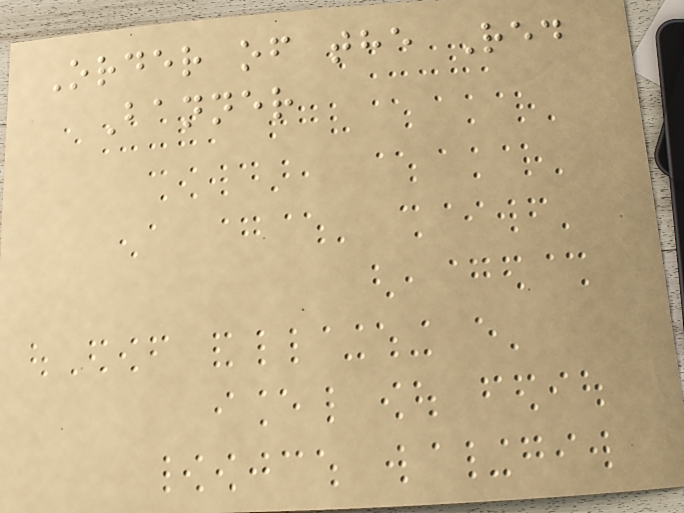Order of the Red
Banner
